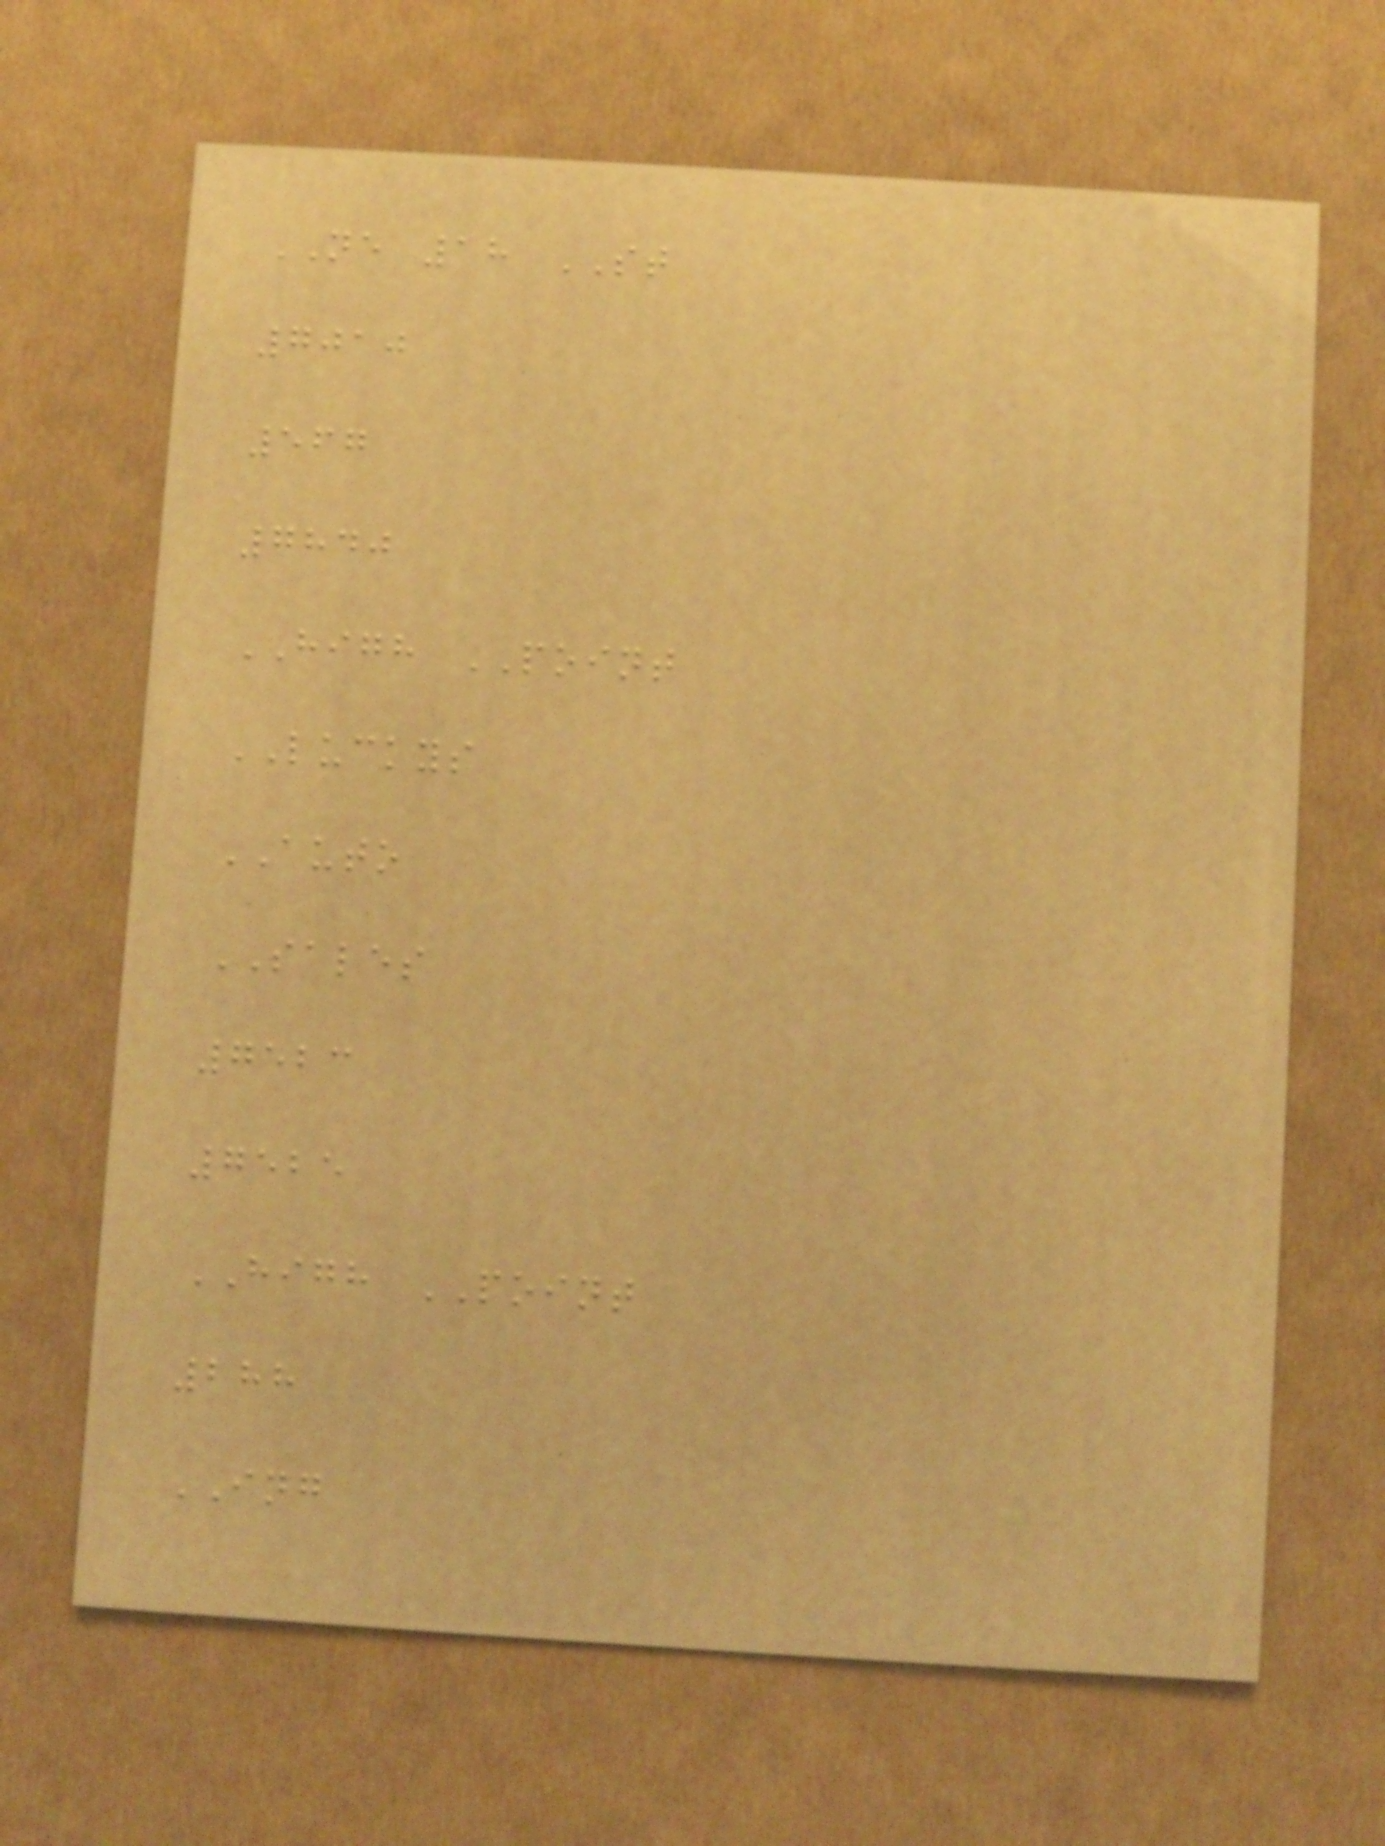NE 18 ST
7010
567
7840
HIGH POINT
LUCKYS
AUTO
SALES
7523
7525
HIGH POINT
288
ING
